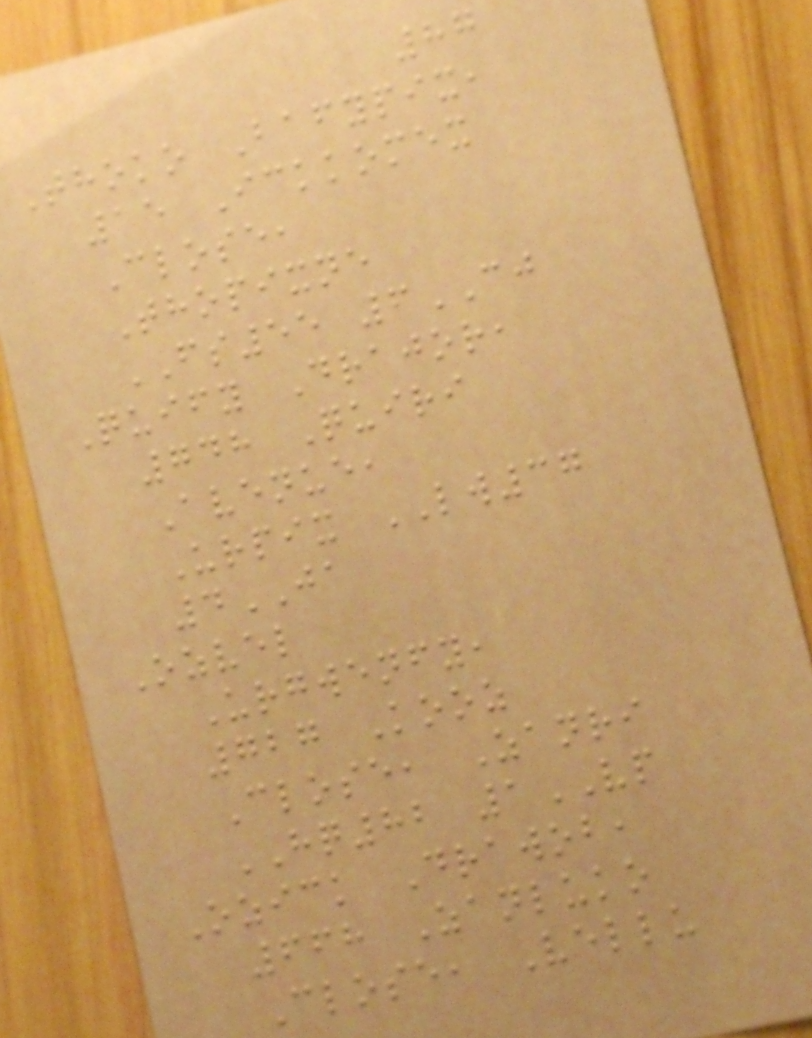87
Thoko Bafypix,
15 Ickkomex
Close,
Thopixne
FS55 6CJ
Quify Drajor,
748 Quiri
Avenue,
Urpix LW37
4JA
Ozvel
Urgwenfy,
727 Kooz
Close, Zanri
HQ82 1VP
Ozick Drawob,
668 Zanluko
Close, Vellu
